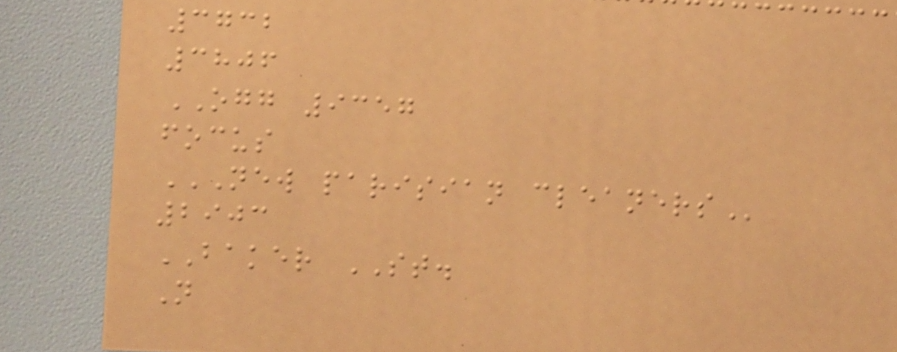3732
3806
OGG 9357
focus
NEW PARISIAN CLEANERS
2903
BAKER ST.
N
